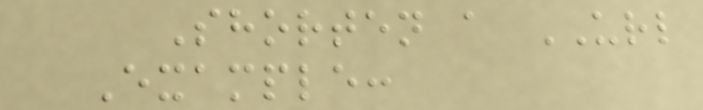Shorten a URL
Example:
